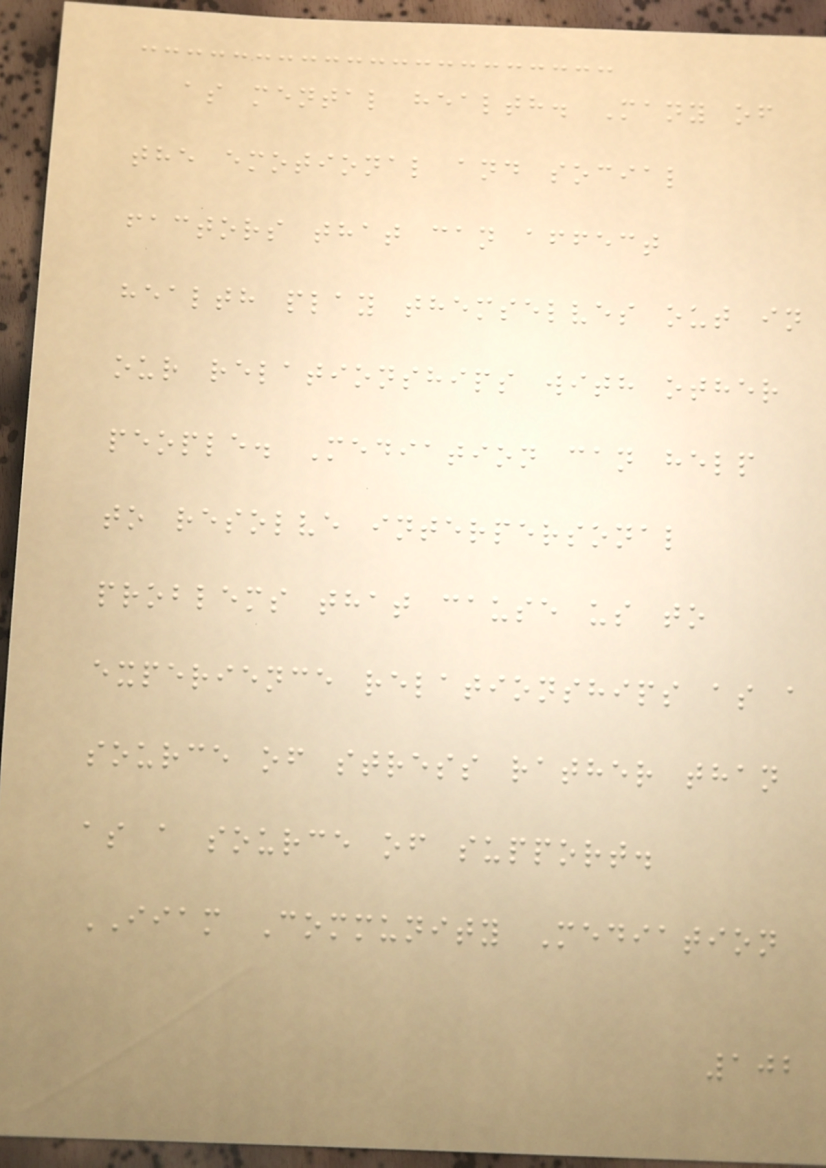as mental health. Many of
the emotional and social
factors that can affect
health play themselves out in
our relationships with other
people. Mediation can help
to resolve interpersonal
problems that cause us to
experience relationships as a
source of stress rather than
as a source of support.
IIAM Community Mediation
102
